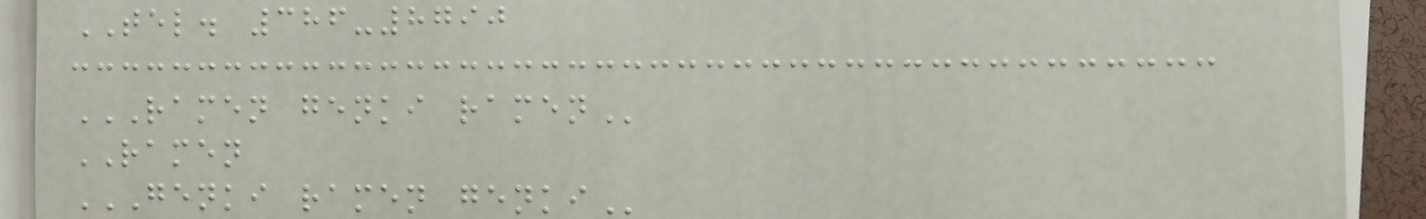TEL. 386-8790
RAMEN GENKI RAMEN
RAMEN
GENKI RAMEN GENKI
